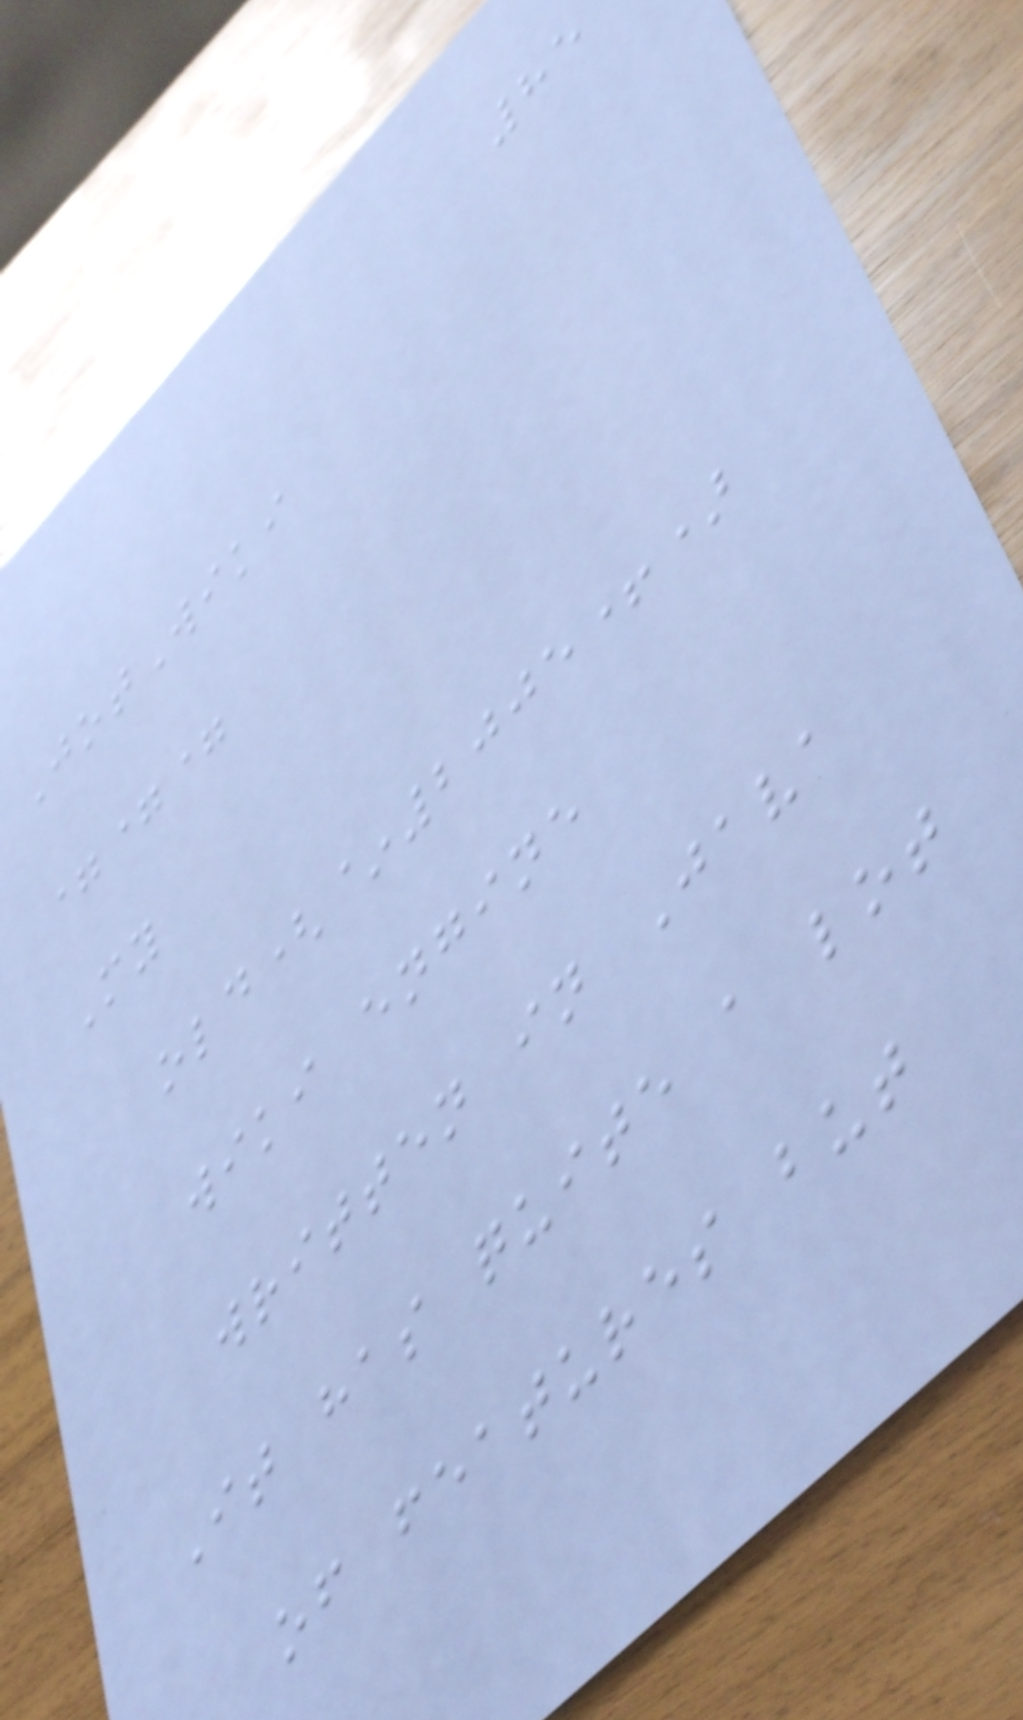85
JotWiki
===
My
old(~2005+)
wiki engine
written in Java
It has quite a lot
of features but
